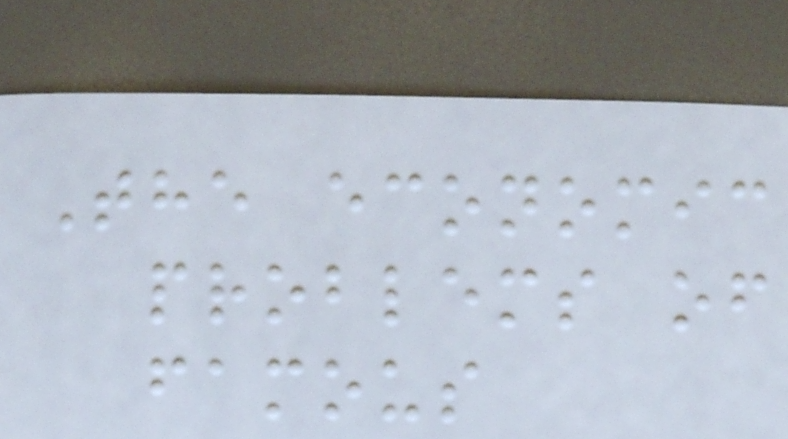The economic
problems of
famous
